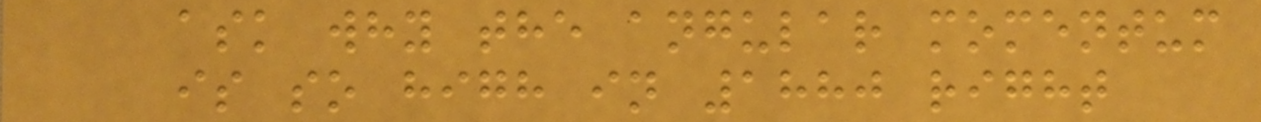ask why the angular momentum
is so high in 1880 right
